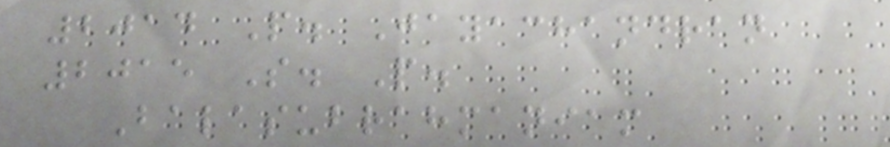2014 P. Jayachandran
2015 S. P.
Balasubrahmaniam
